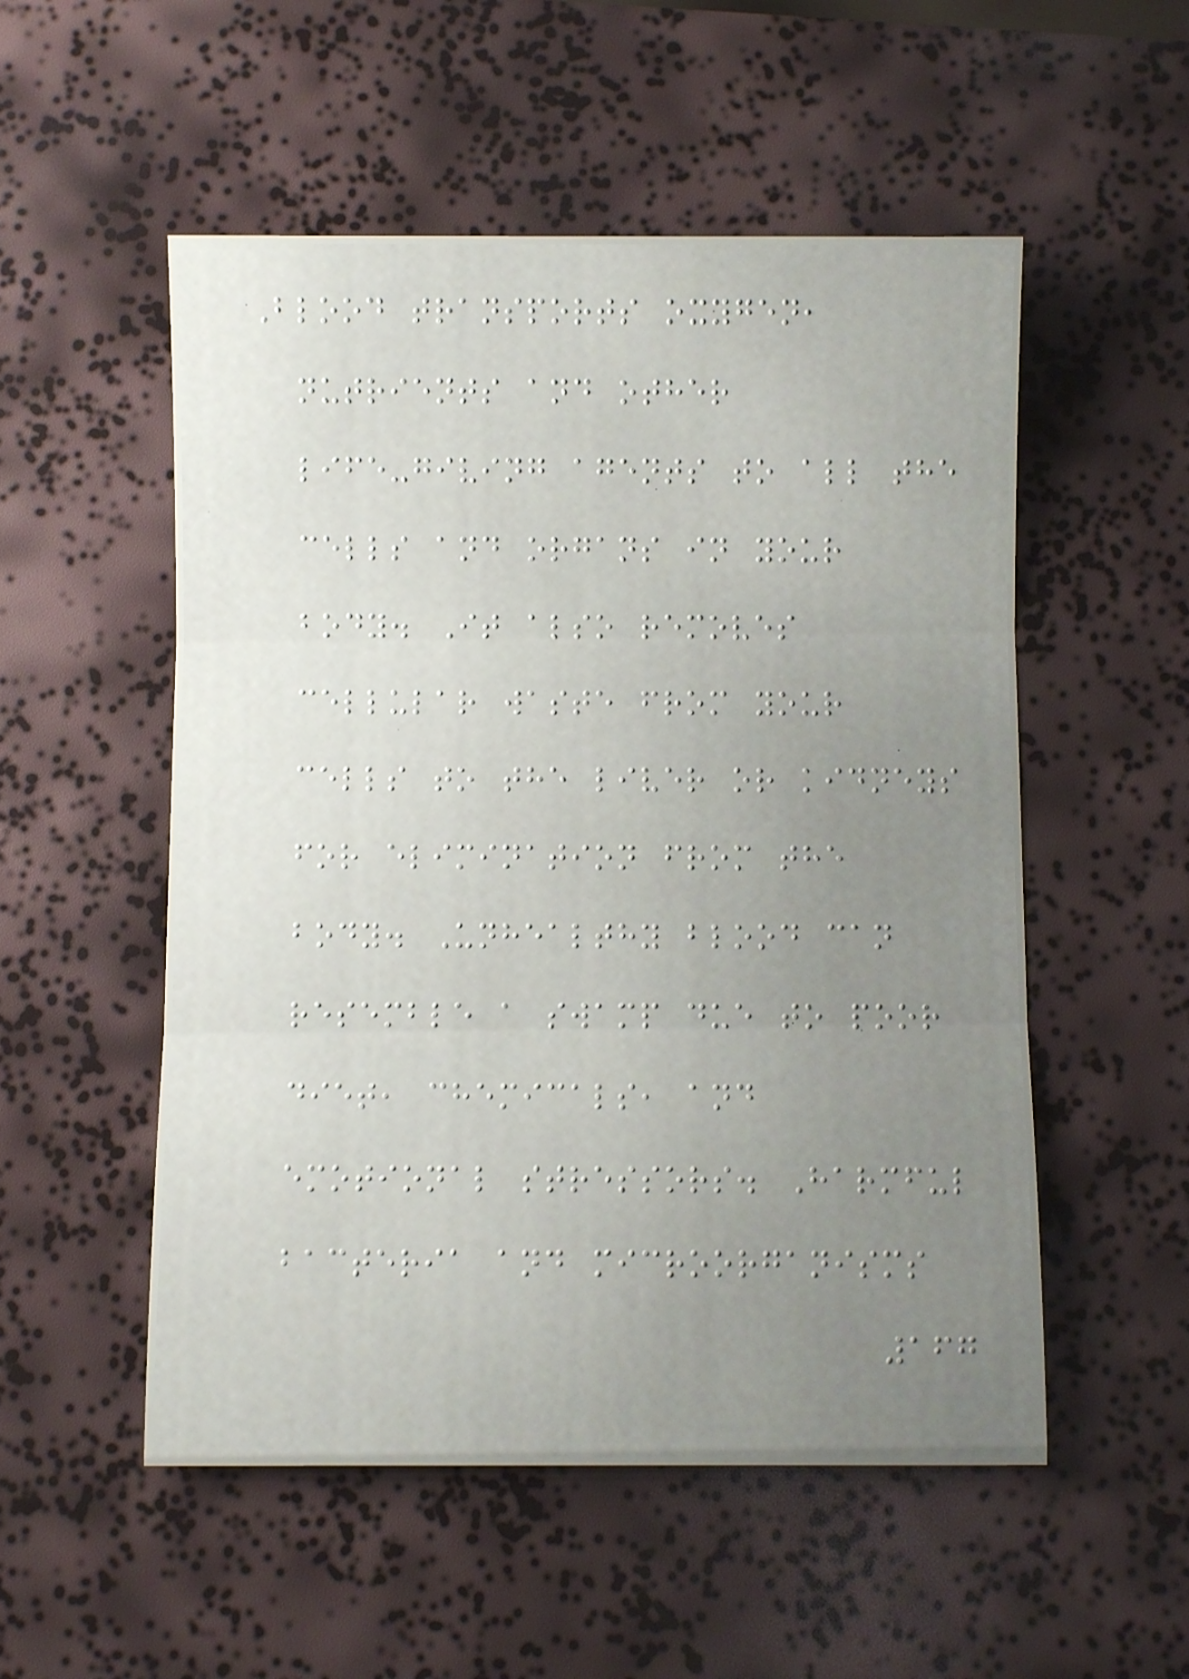Blood transports oxygen,
nutrients and other
life-giving agents to all the
cells and organs in your
body. It also removes
cellular waste from your
cells to the liver or kidneys
for elimination from the
body. Unhealthy blood can
resemble a swamp due to poor
diet, chemicals, and
emotional stressors. Harmful
bacteria and microorganisms
167
